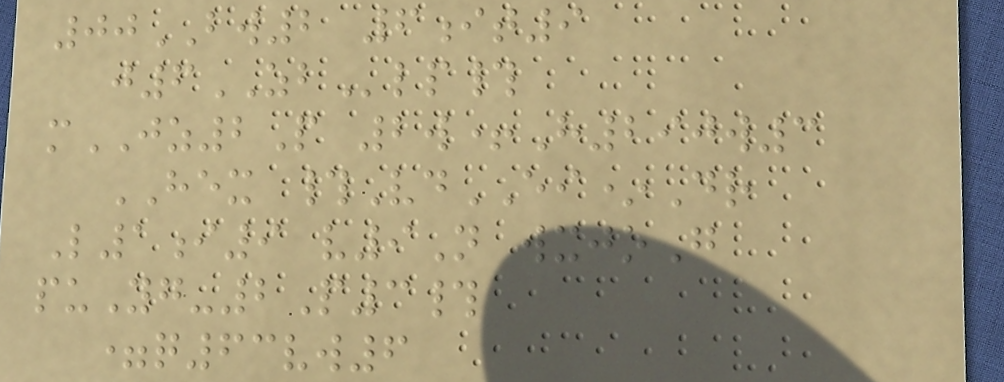00BW2 6it9
j6ZBlp#
mJZ2P 2w+H290w3
HEX #VdEI*Dr
L1i9 v9N wxjoG
puYg-2P3#
=q63vw6
